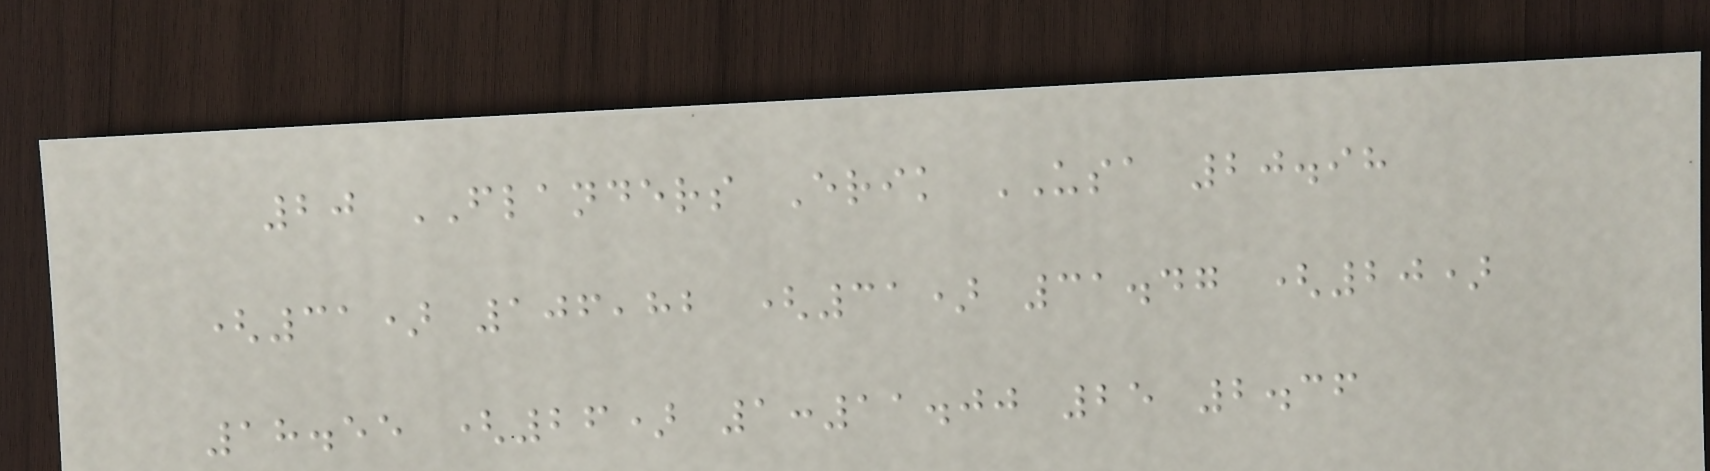20 FLANDERS Erik USA 20.98
(31) 106,82 (31) 31.47 (20)
18.55 (26) 1:11.00 25 2.36
